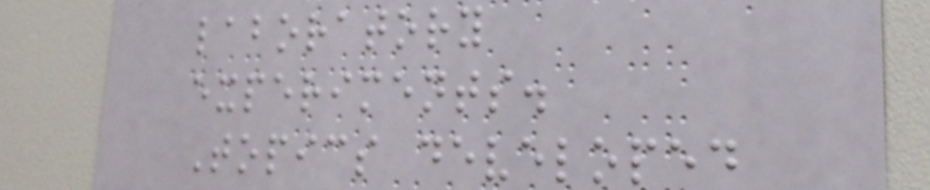laboratory
experiments.
Topics developed
